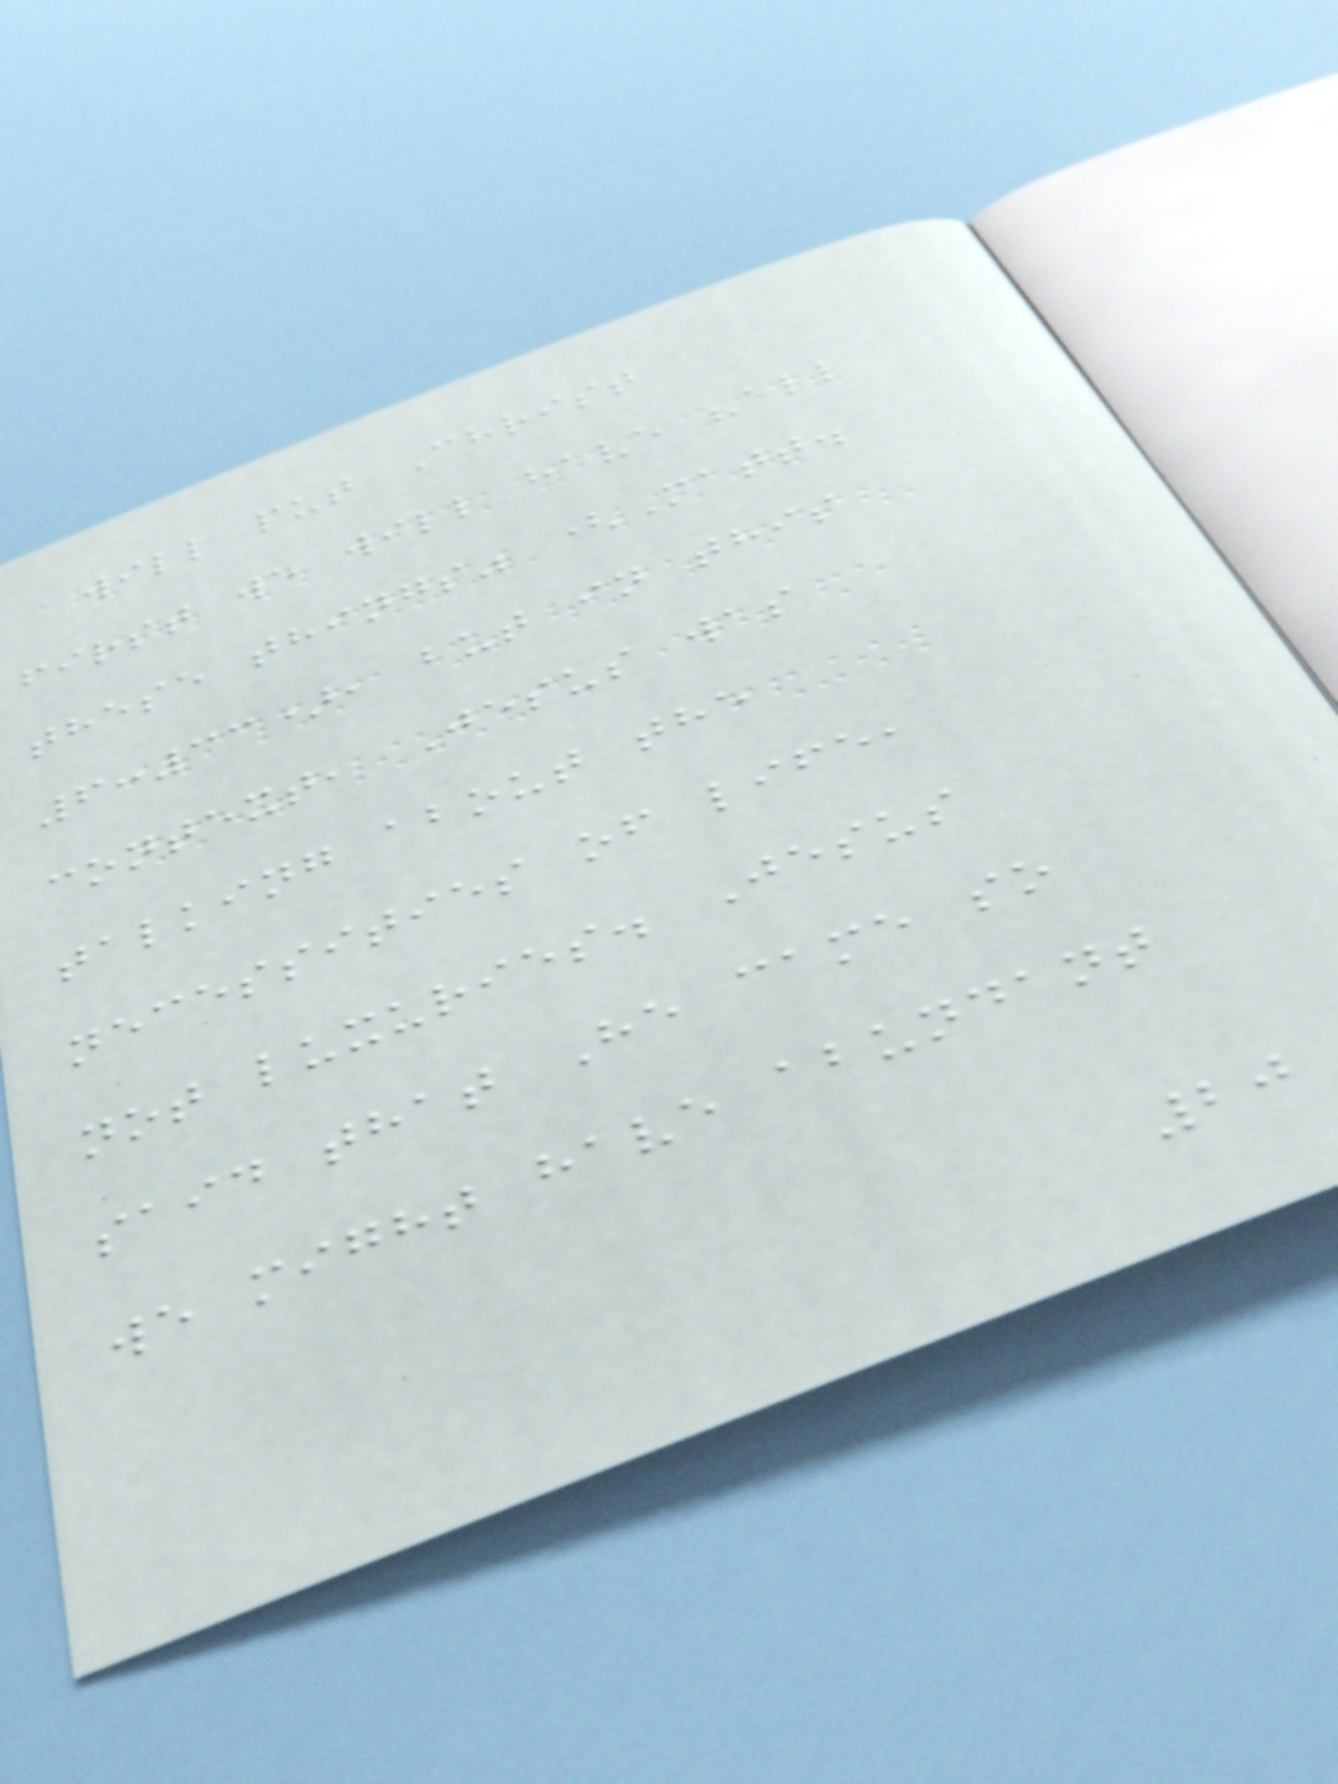will put Christ
first we will have "all
these things" (Matt.
6:33), but in this
context, Jesus was
talking about the
necessities of life,
not luxuries. Jesus
said that He came so
we might have abundant
20
